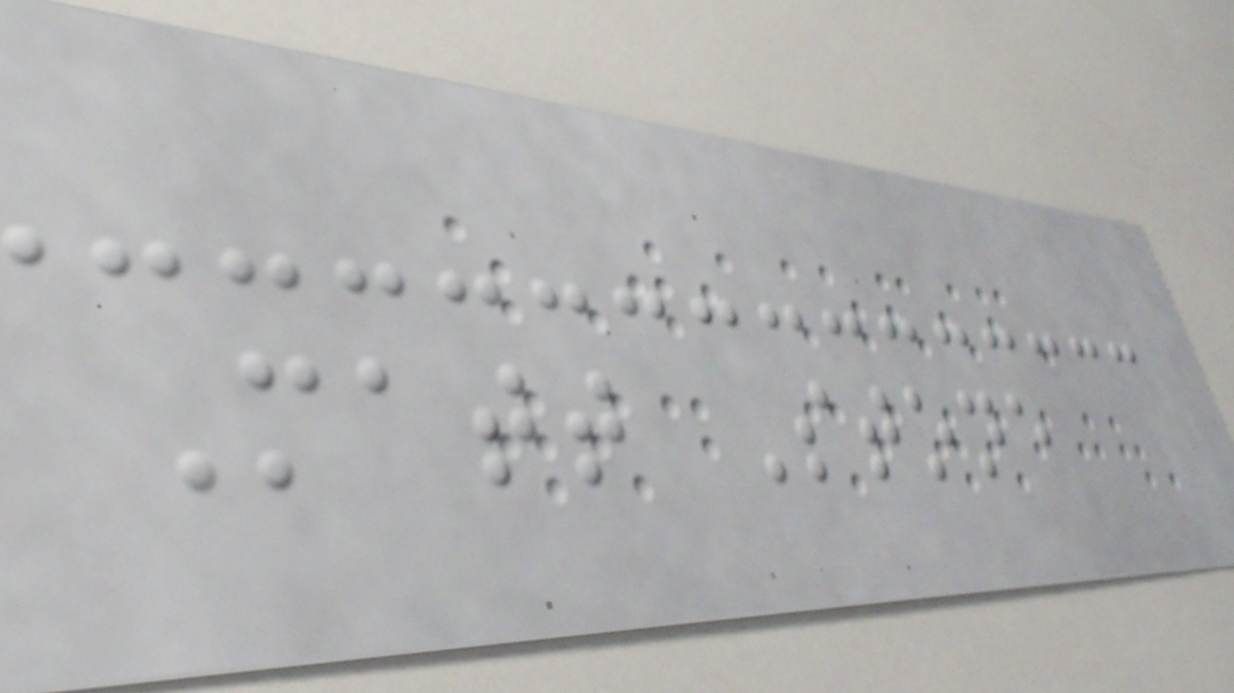Matt Stone
